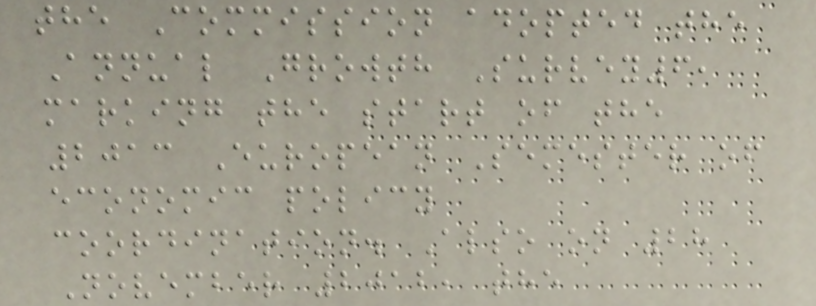the Commission adopted the
Annual Growth Survey6,
marking the start of the
2013 European Semester of
economic policy
coordination. Also on 28
November 2012, the
